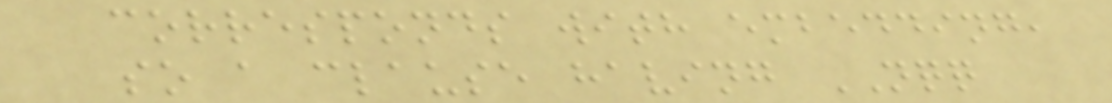corresponds with embedding,
so a clause having NQQ
